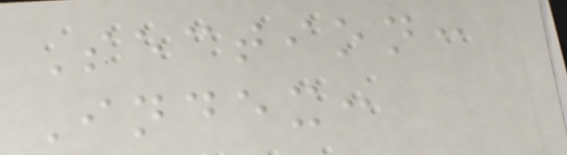Section:
Index:
